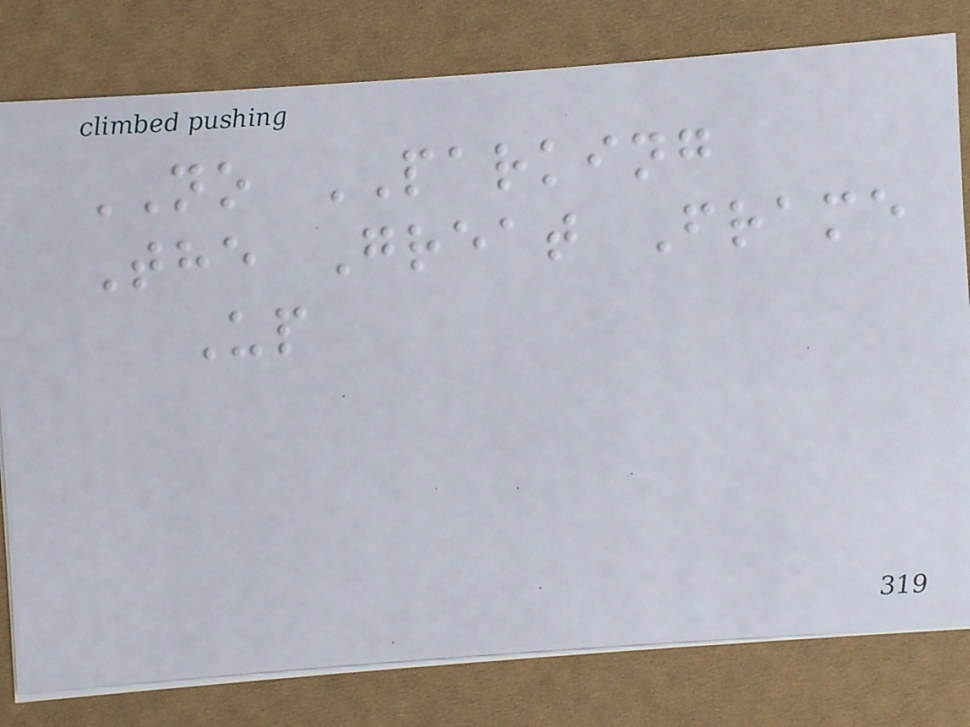NO PARKING
The Great Frame
Up
